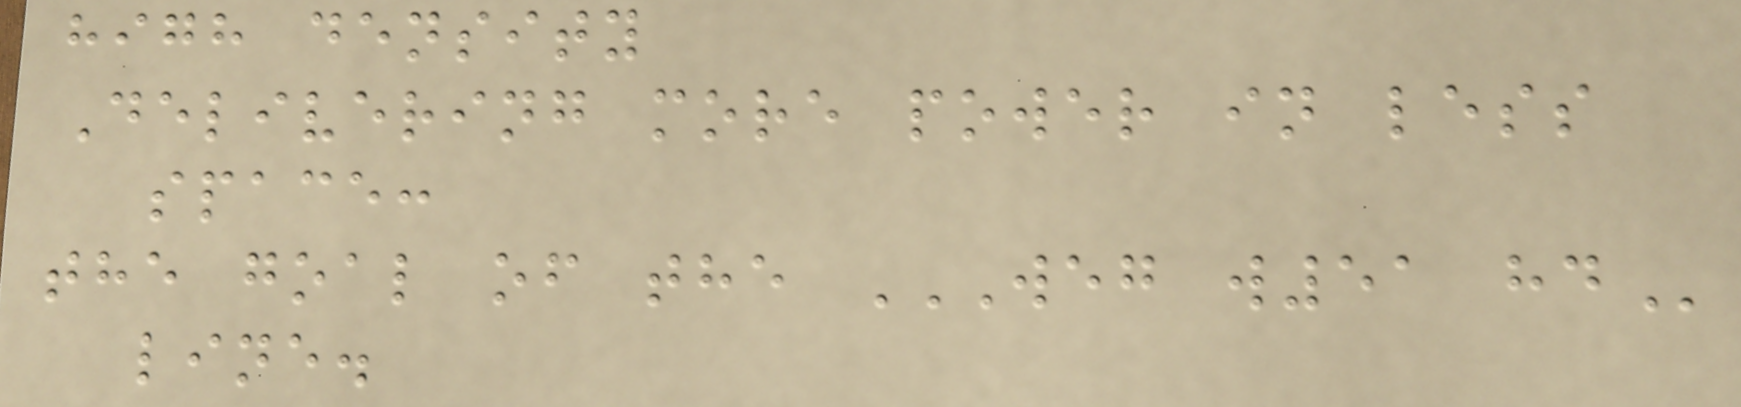high density
Delivering more power in less
space:
the goal of the WEG W51 HD
line.
